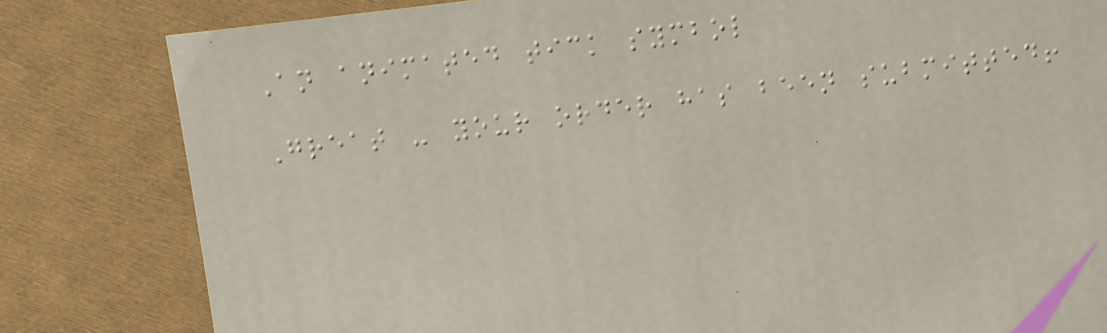An animated tick symbol
Great - your order has been submitted!
